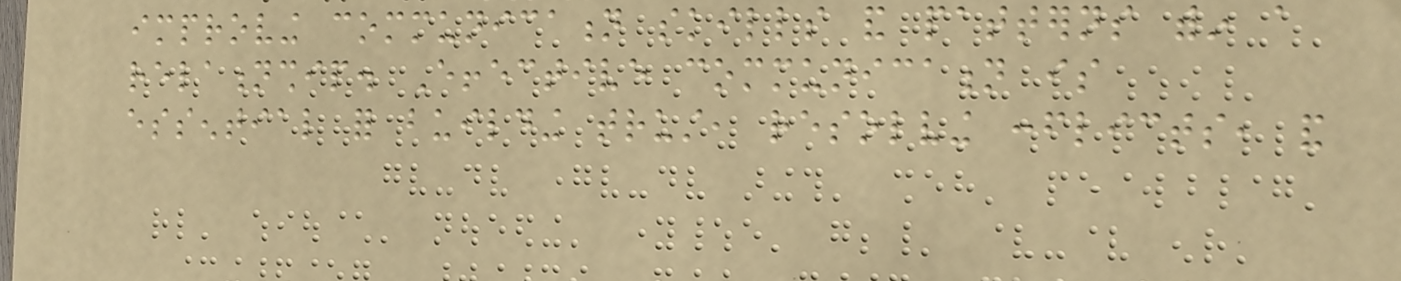improving communication skills and patterns within a
relationship. Effective communication is
essential for building trust, resolving conflicts, and
